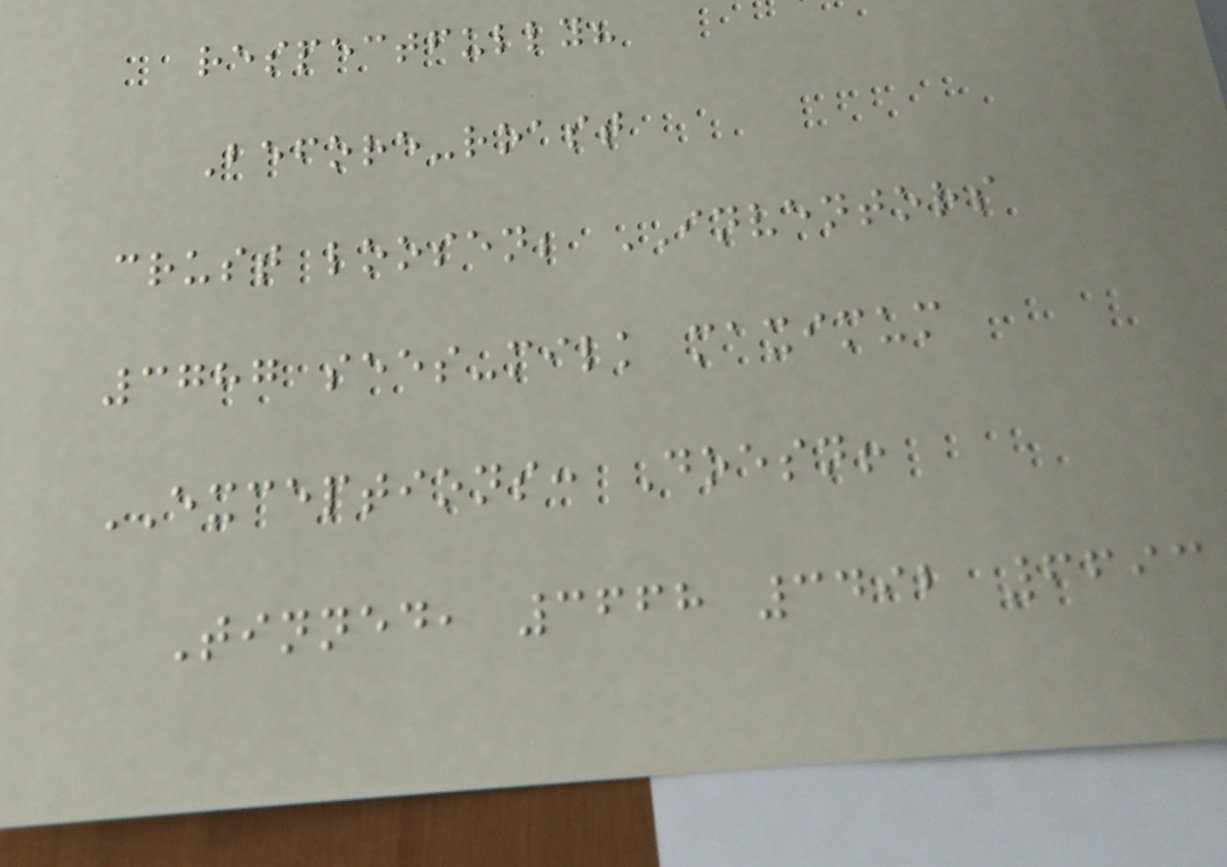respectfully?
Before-roast
crust loosen; INVENTORS
3787 sees-milk maximum
EXCEPTIONS: Doesn!
Tinned, 3668 3492 6693
